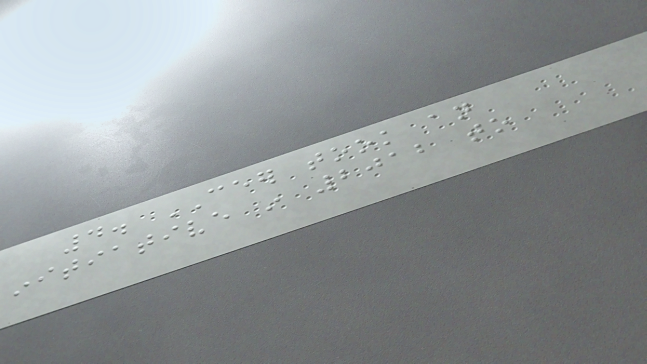4. CEER took an
initiative in 2012 to
